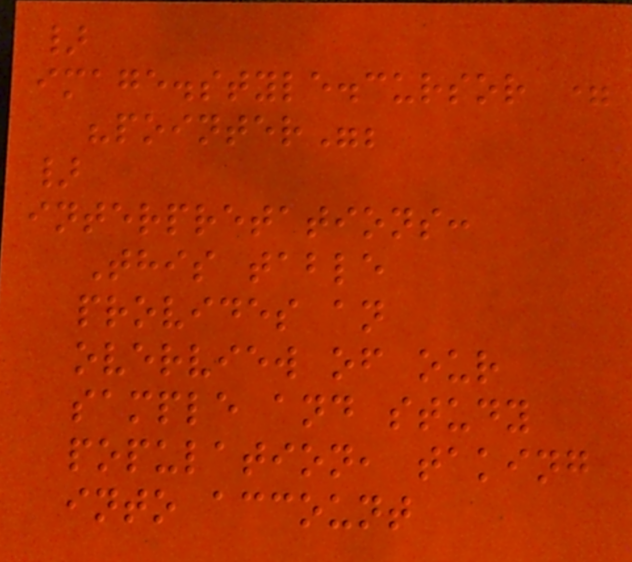}
image.style.cursor =
"pointer";
}
interpretations:
This table
provides an
overview of our
sample and study
population, taking
into account
